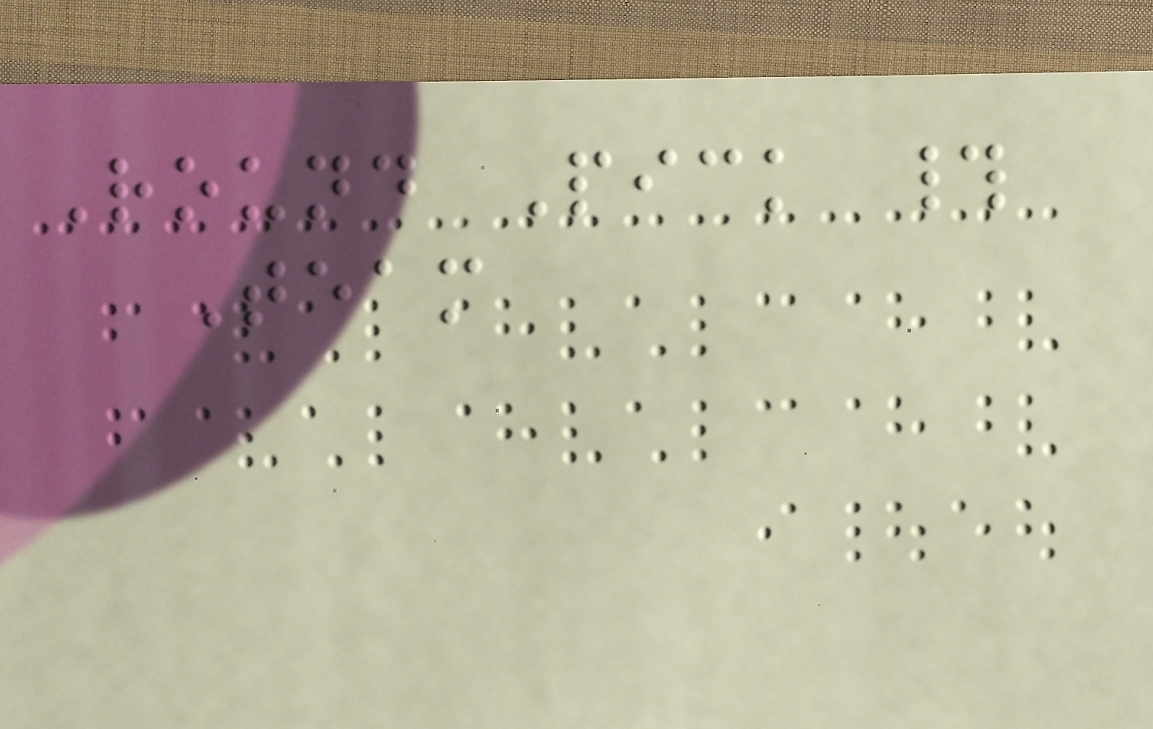Round Pick #
Team
